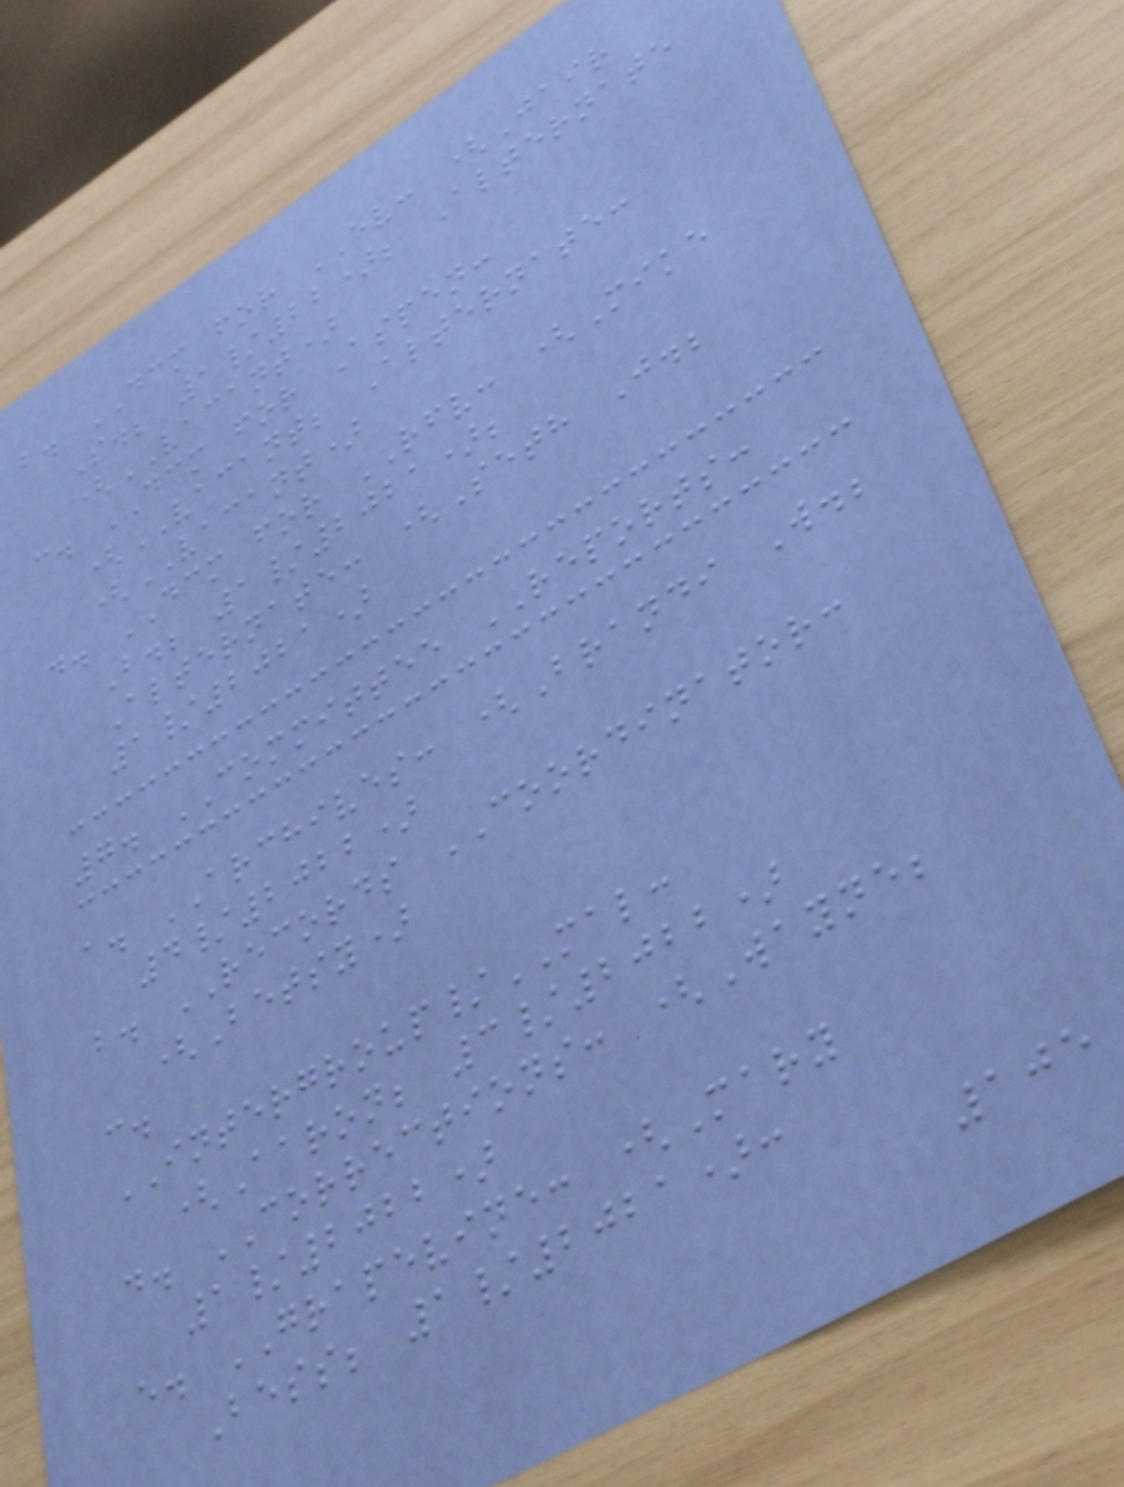b. DCM for EV: (Jair
S.; 1/22); Alternate
(VACANT)
c. DCM for Aspen:
(VACANT; Alternate:
(VACANT)
d. DCM for RFV: (Mike
B.; 1/2021);
Alternate: (Seth J.;
1/2021)
7. COMMITTEE REPORTS:
a. ARCHIVES: (Brandi W.;
4/2022)
b. RECORDS COORDINATOR:
(Betsy)
c.
INTERGROUP/MAL:
(Aaron; 3/2022)
d. CORRECTIONS: (Wayne;
1/2022)
e. GRAPEVINE: (Mary
Bess; 1/2021):
105
